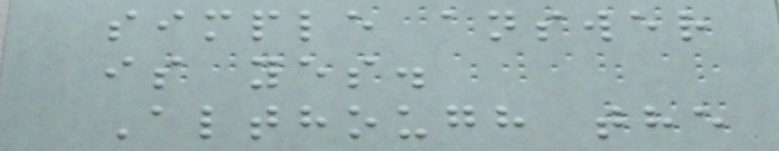simple answer
is yes.
Although the
